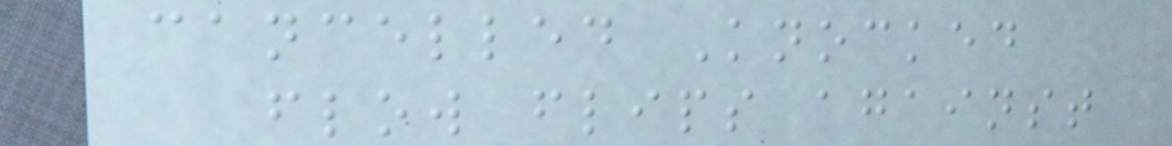cancelled Knocked
flow flips against
